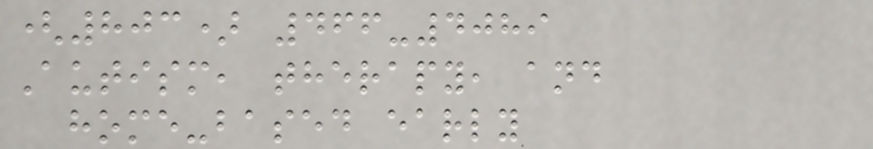(803) 466-4089
Autism, therapy, and
home-based early
